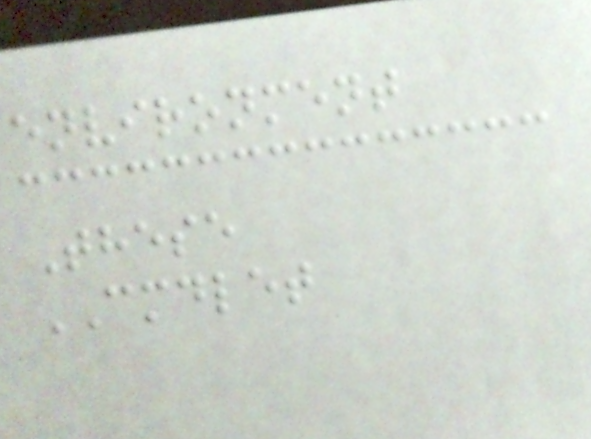environment
These
CMDLET
